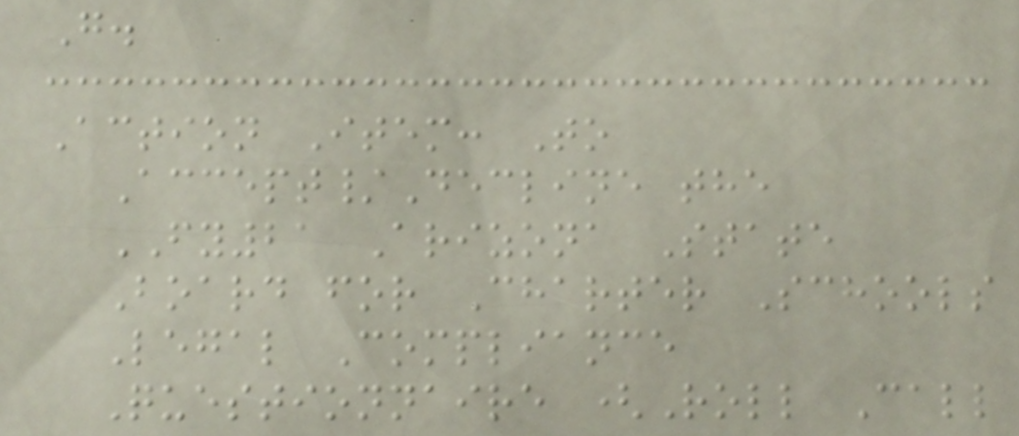G.
Action Item: To
Accept/Decline the
FY21 Arizona State
Board for Charter Schools
Legal Compliance
Questionnaire (Roll Call
